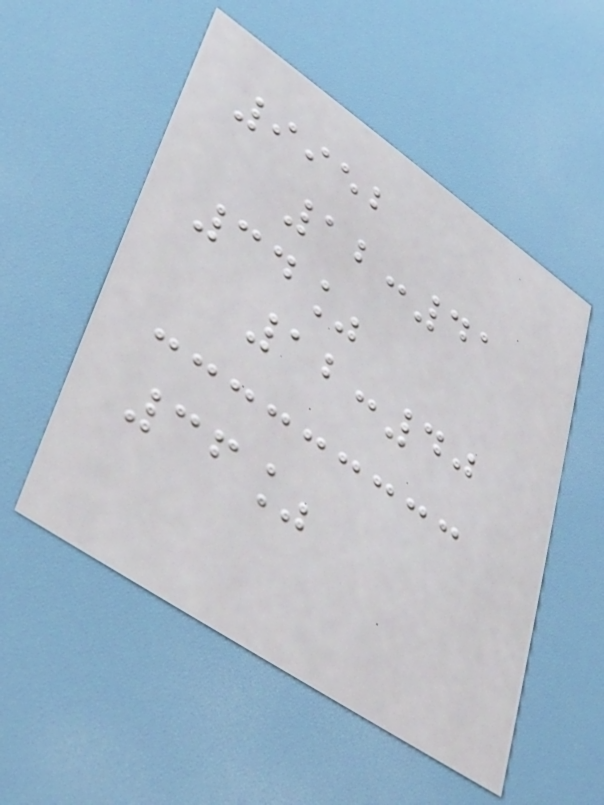9952
12:41
34%
12:40
36%
